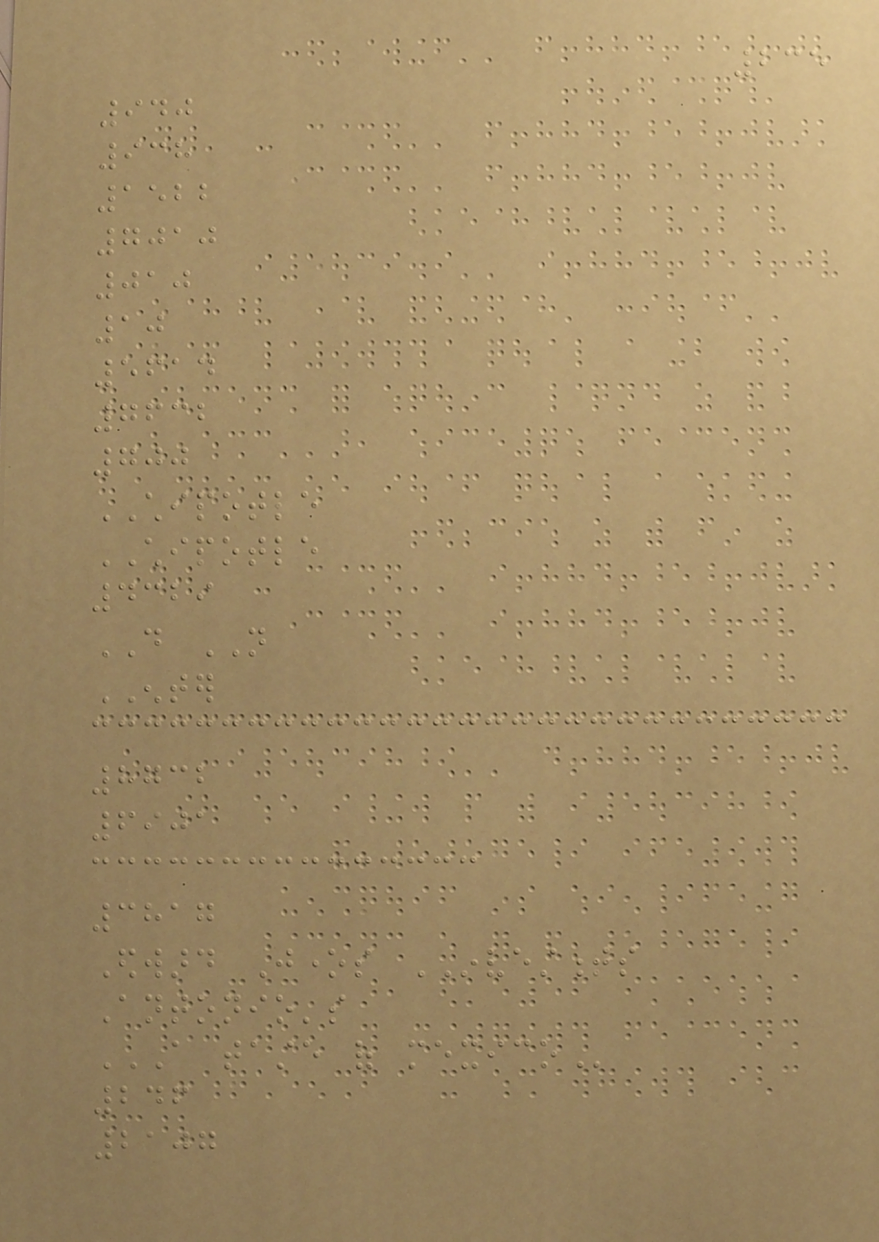235
940
938
1522
7010
010
10
5614
7632
700
CHIPOTLE
CHIPOTLE
4329
DO NOT
ENTER
8732
6901
3817
Edward Jones INVESTMENTS
Antonio's
A TASTE OF MEXICO
246
2107
